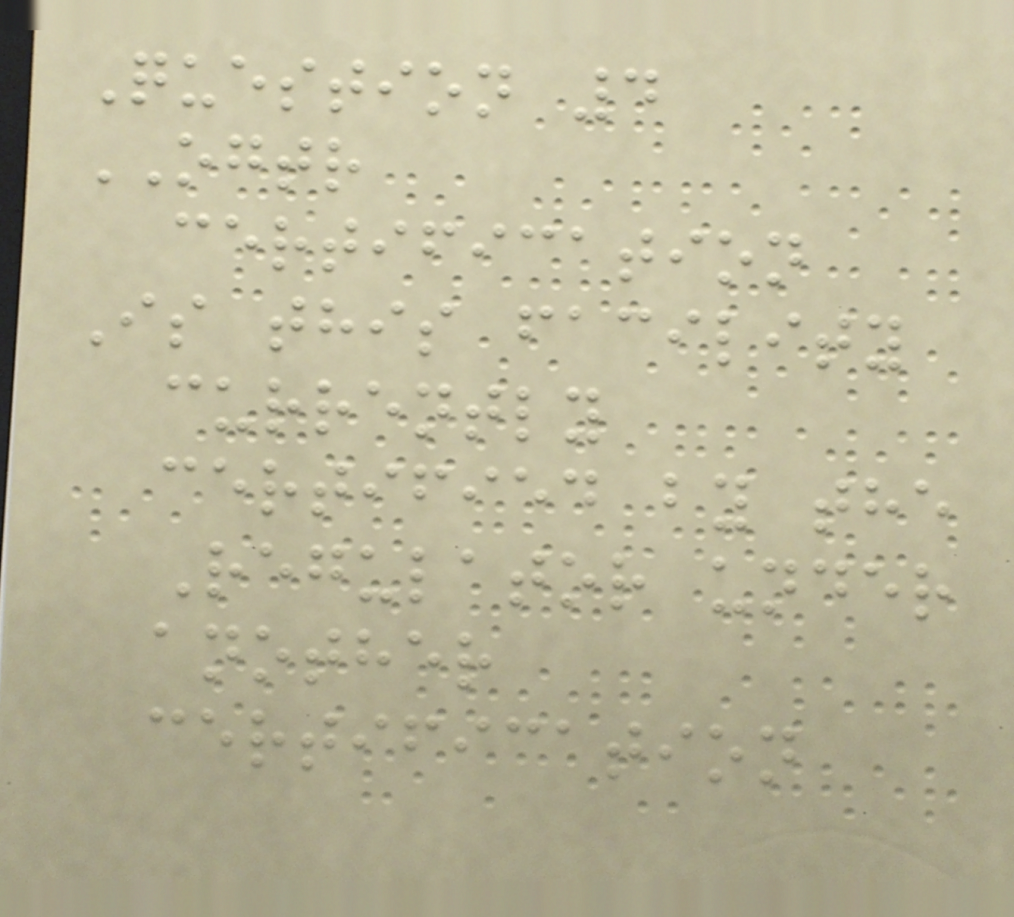Question 4
OGTR
certification
Is this facility
currently
certified by the
Regulator under
another
certification
